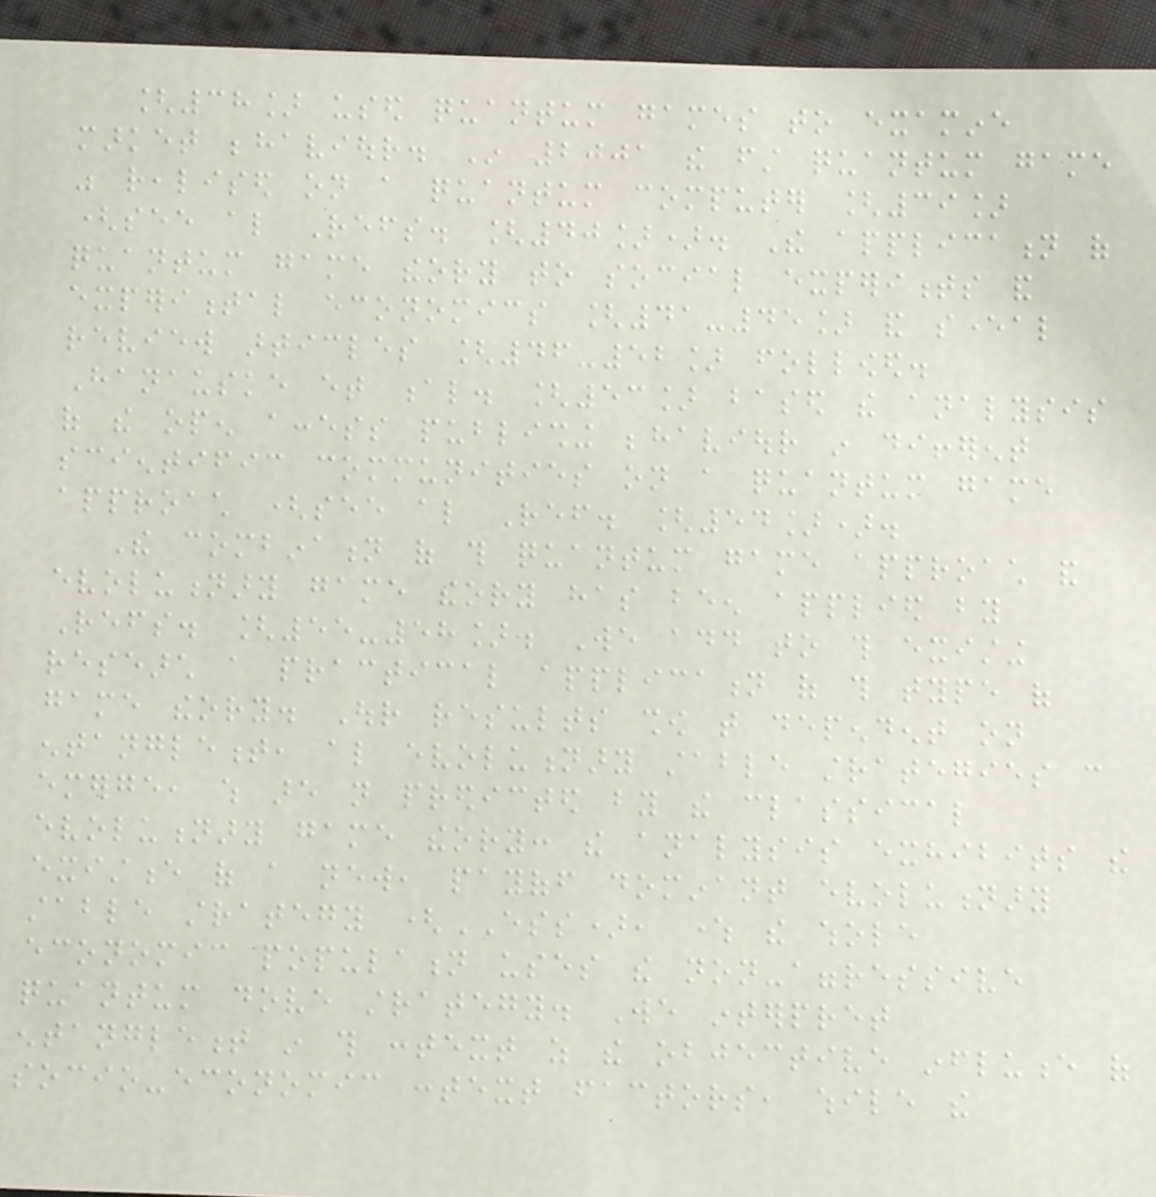[38] used quantum games to examine
market behaviour. In 2001 the first quantum game
was realised on a quantum computer [39]
(see also Refs. [40]). The application of
quantum game theory to social experiments and
experimental economics [41-45] and several
review articles [46-52] followed.
Hanauske et al. [53] based the analysis
of the open access publishing behaviour in different
scientific communities on a quantum game
approach (see also Ref. [54]).
The combination of this quantum game approach and
evolutionary game theory has been applied by
Refs. [55-58]. We add to this existing
research a practical application of this type of
game theory. Our results show that dependent on
entanglement, also evolutionary stable strategies can
emerge, which are not predicted by the classical
evolutionary game theory: the analysis exhibits the
existence of a new, payoff dominant evolutionary
stable strategy (ESS), where the whole
economic population uses the non-aggressive
quantum dove strategy. We interpret
entanglement in this context as the objective influence of
socio-economic context factors, while the
